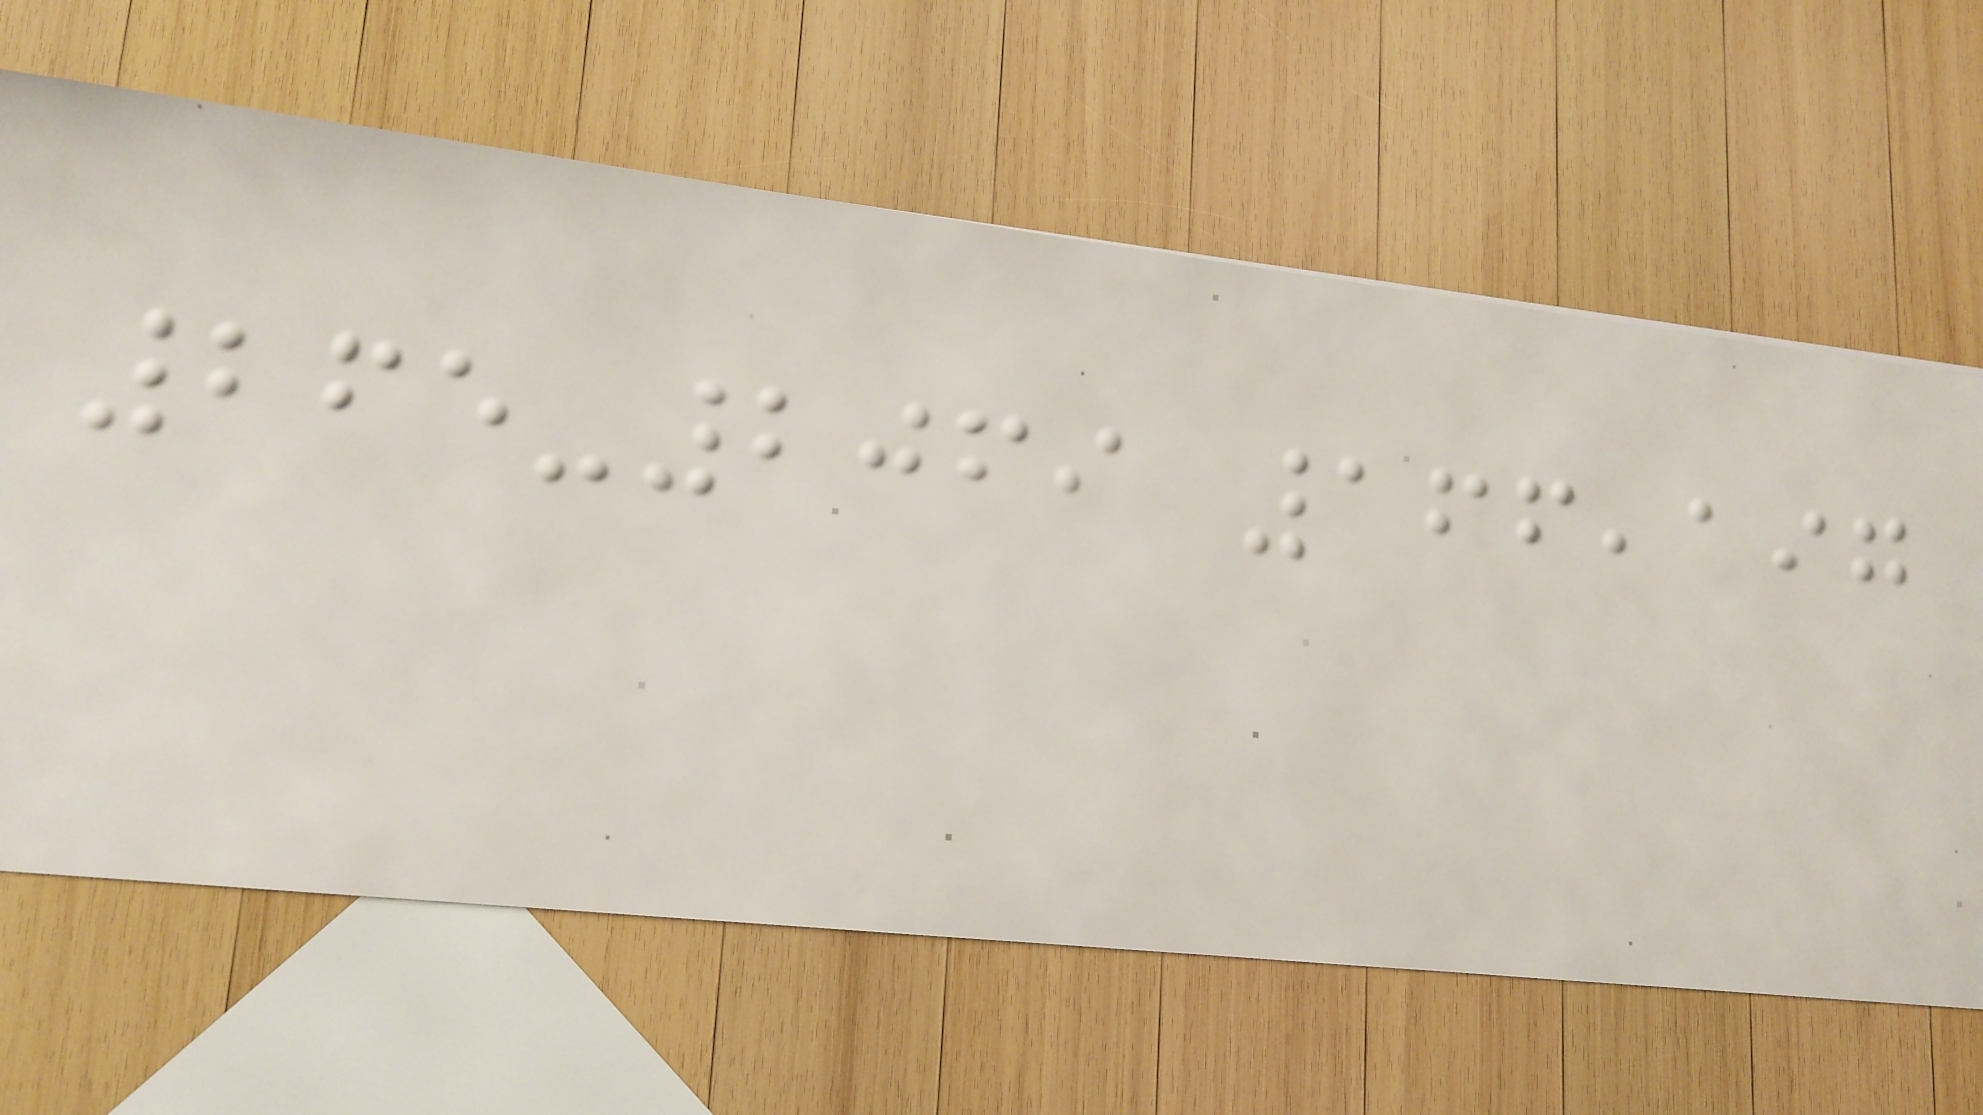265-2069 166,197
